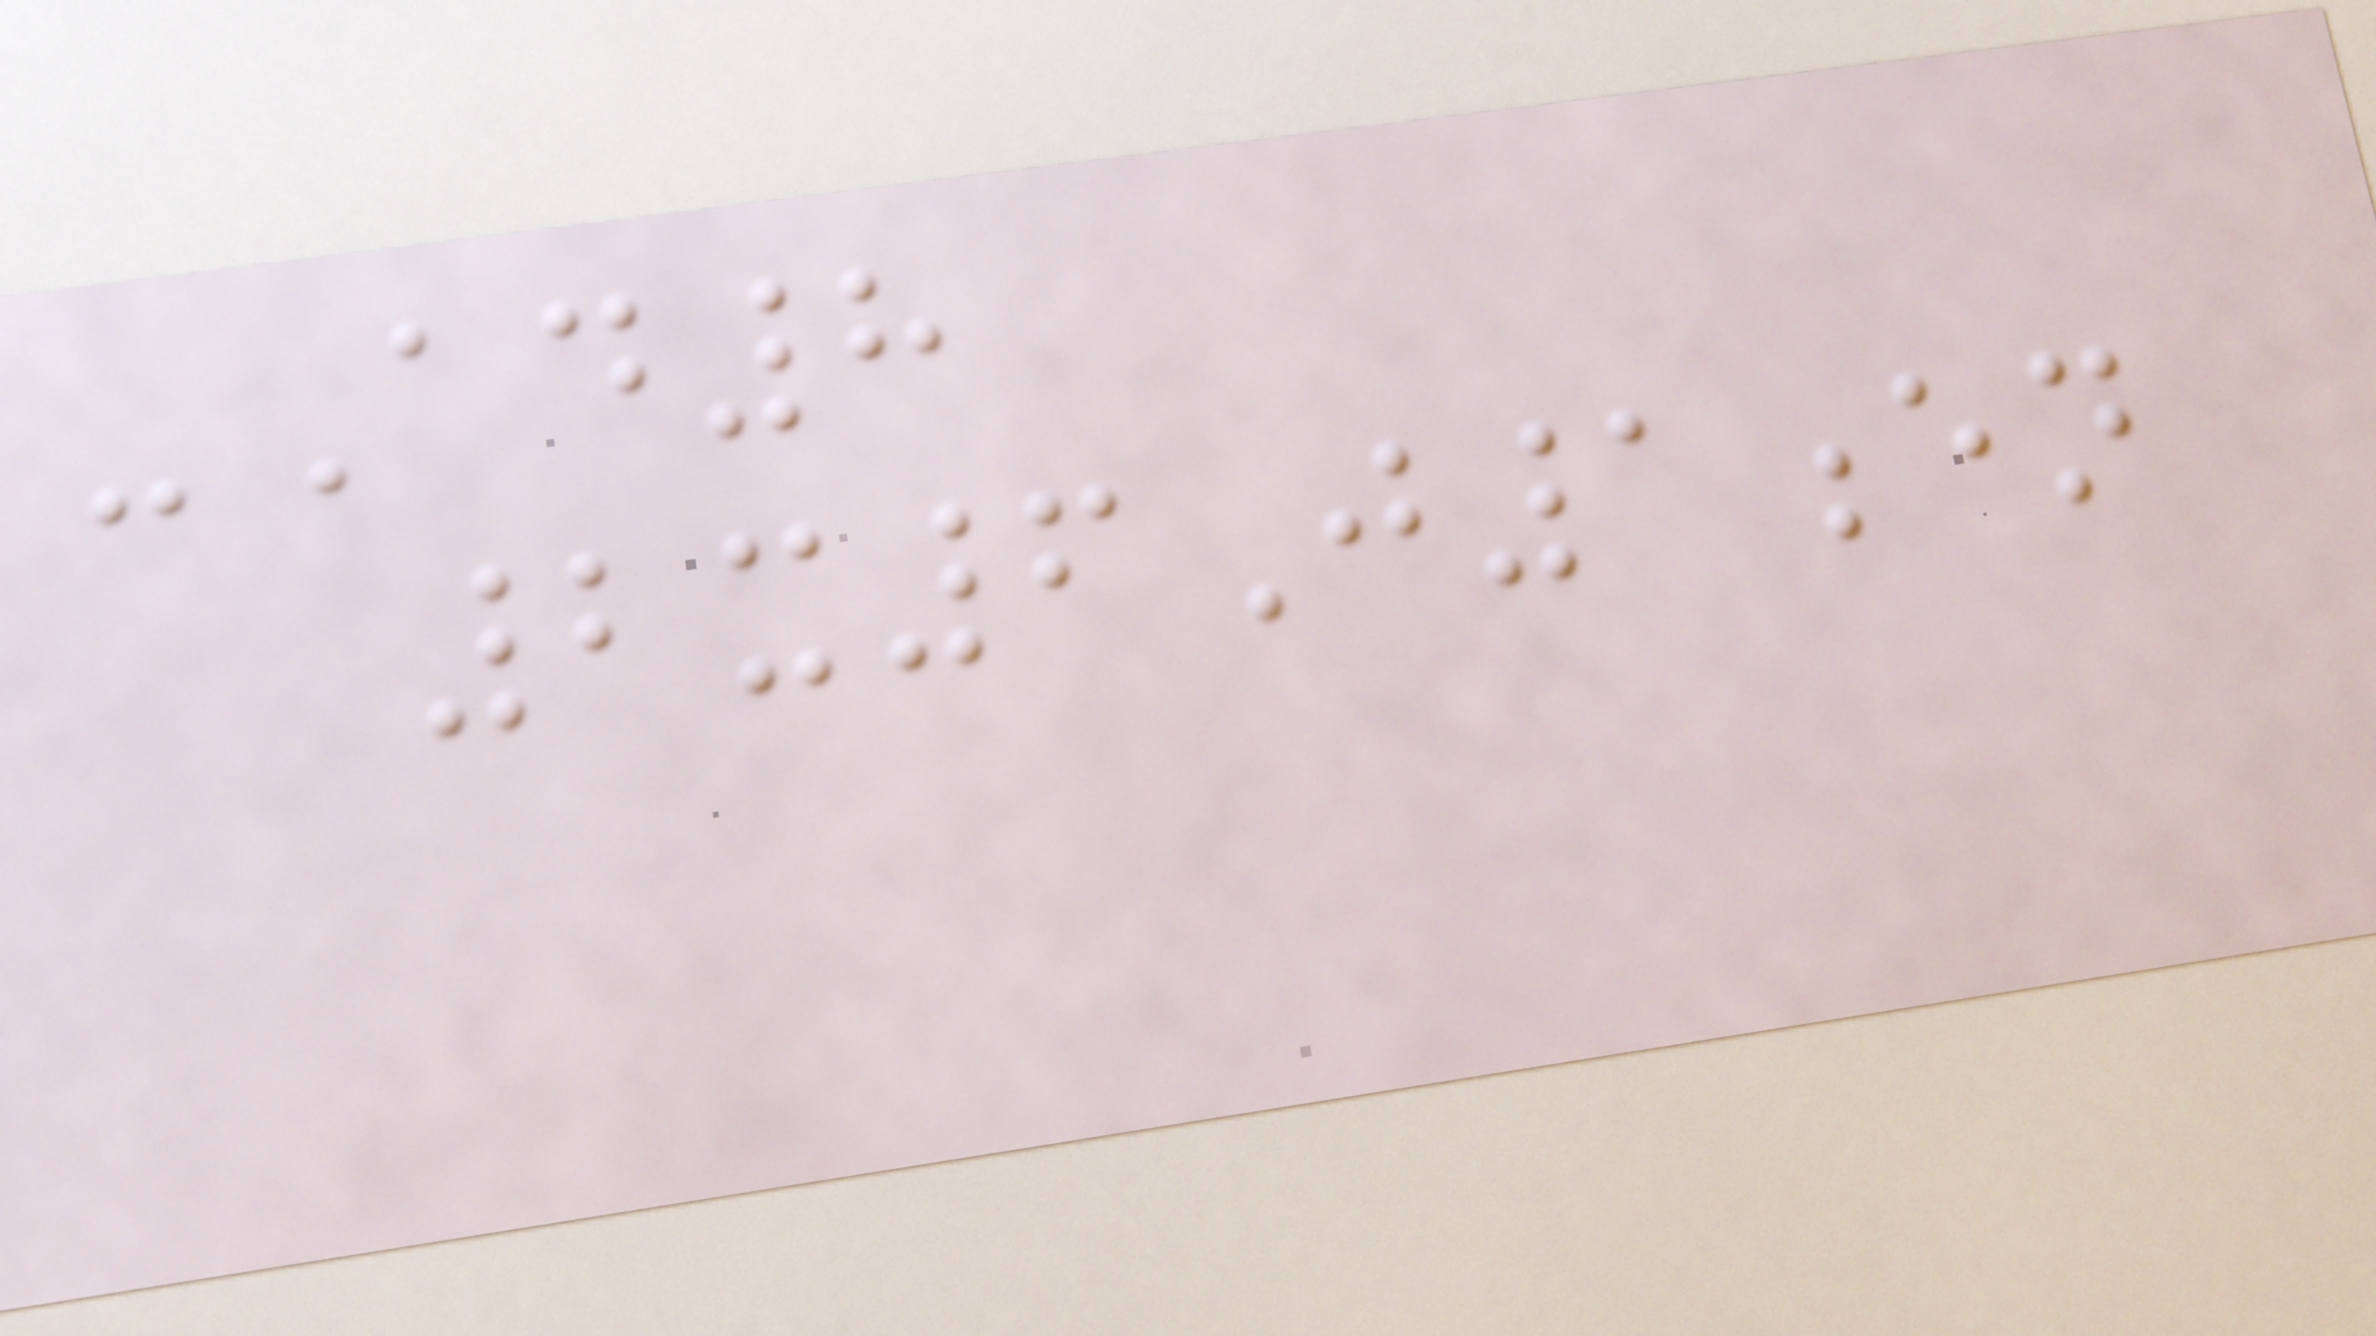-Ad8
2x6J1en
